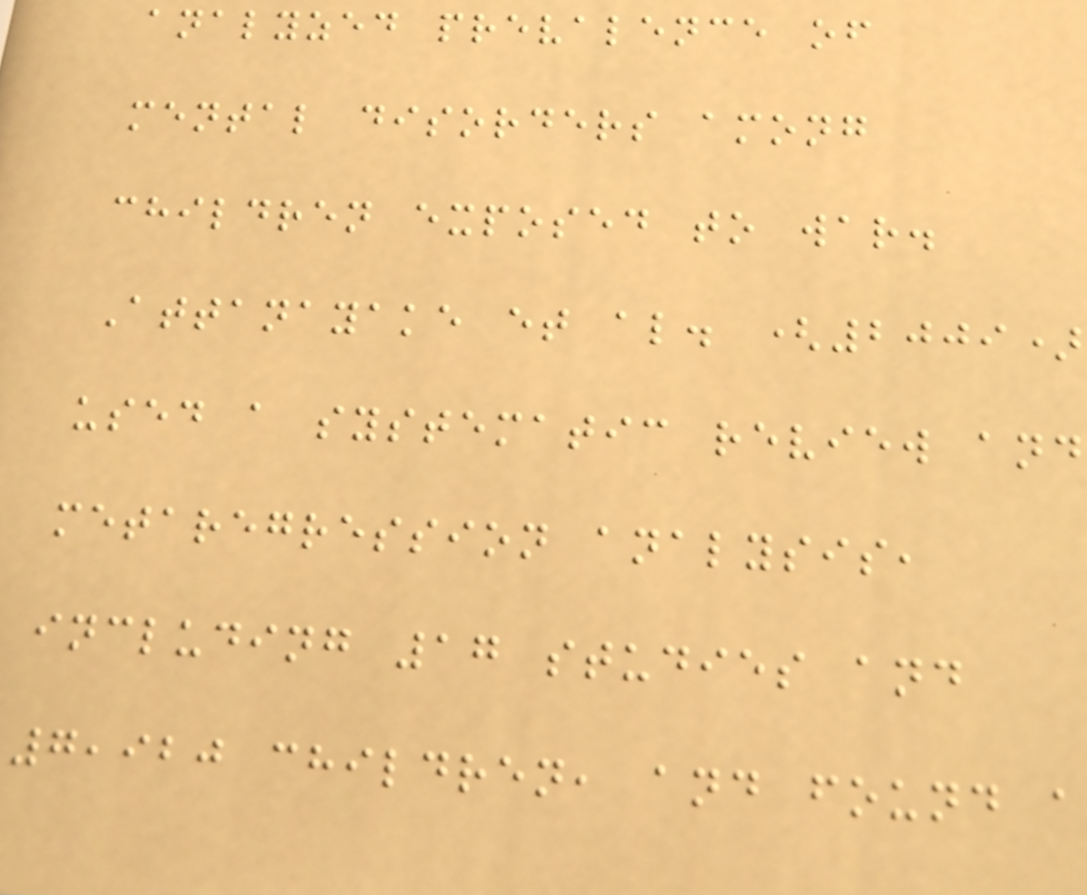analyzed prevalence of
mental disorders among
children exposed to war.
Attanayake et al. (2009)
used a systematic review and
metaregression analysis,
including 17 studies and
7,920 children, and found a
